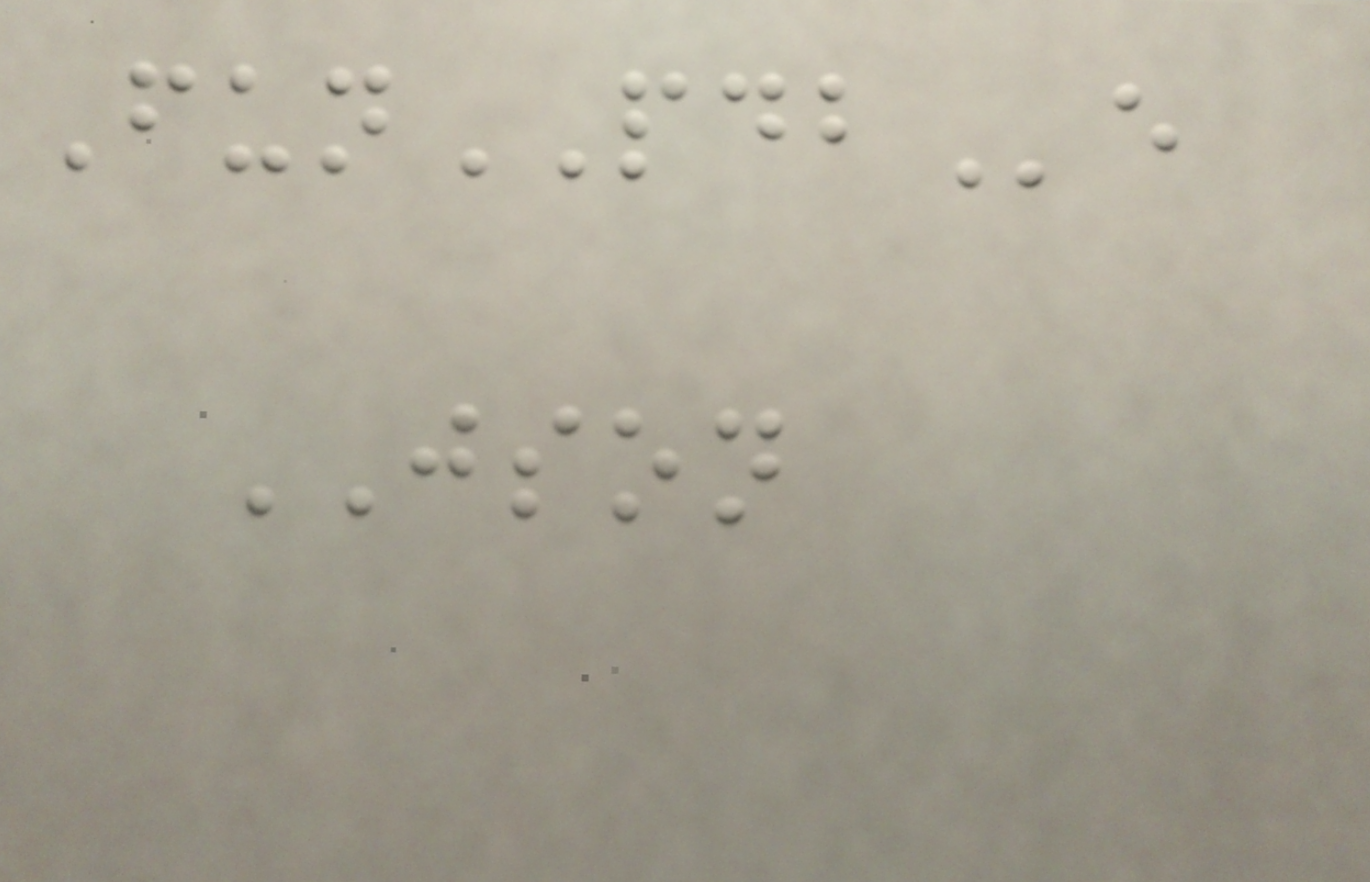FunPDBe
JSON
